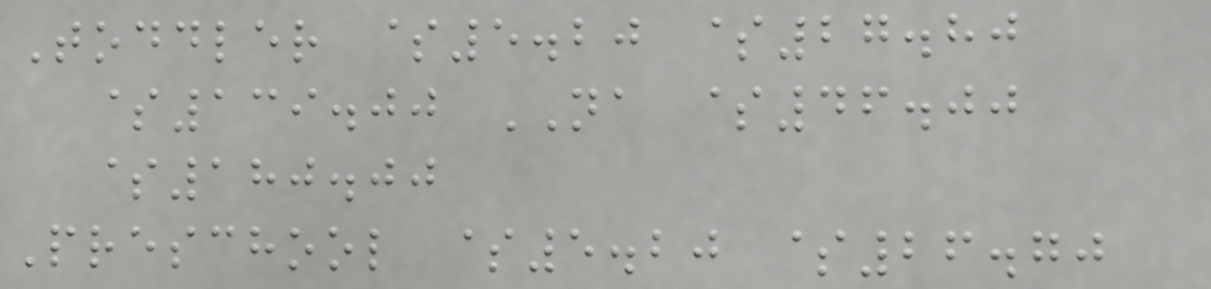Toddler $5.20 $27.80
$139.00 NA $46.00
$180.00
Preschool $5.20 $26.70
